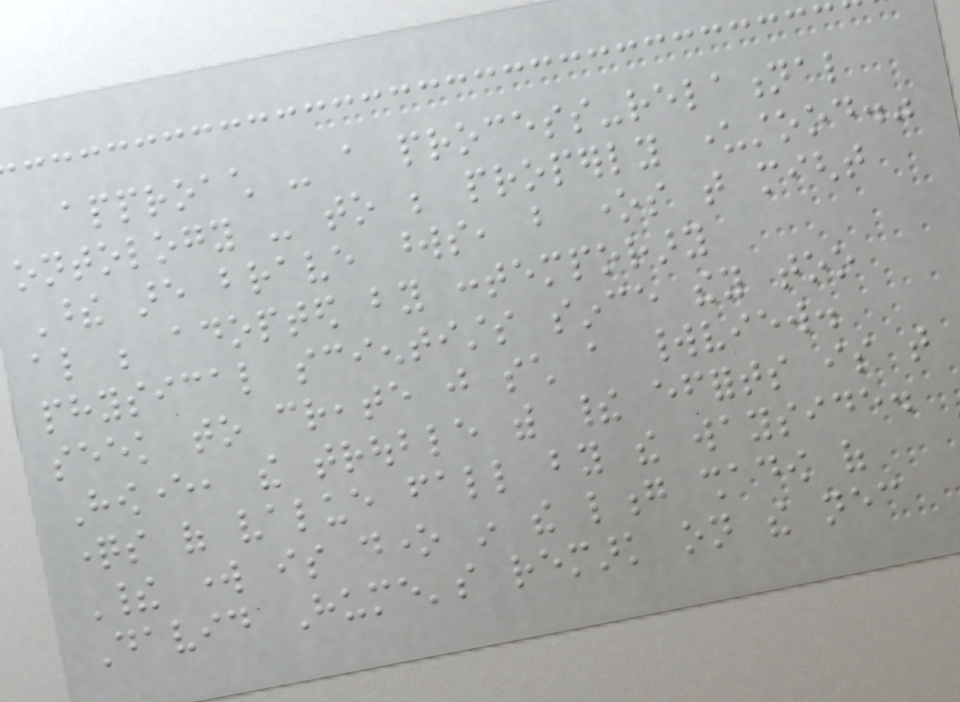approach - a process-relational
ontology - to be properly understood."
These are brave words, but ones that might
also be adopted by contemporary
physical scientists since they too
seek to create just such a worldview.
However, the trouble with their efforts is that
questions of value fall by the wayside.
Their work is done in the long shadow of
David Hume's remark on the necessary
